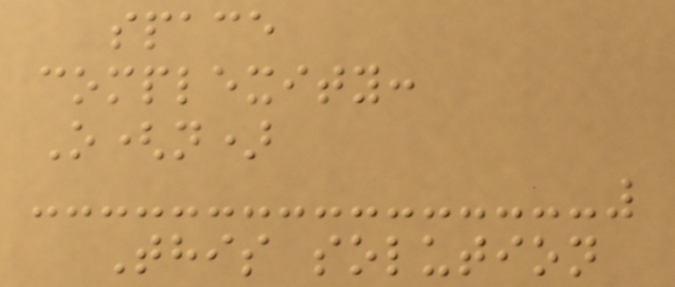space
complexity:
O(n)
This solution
